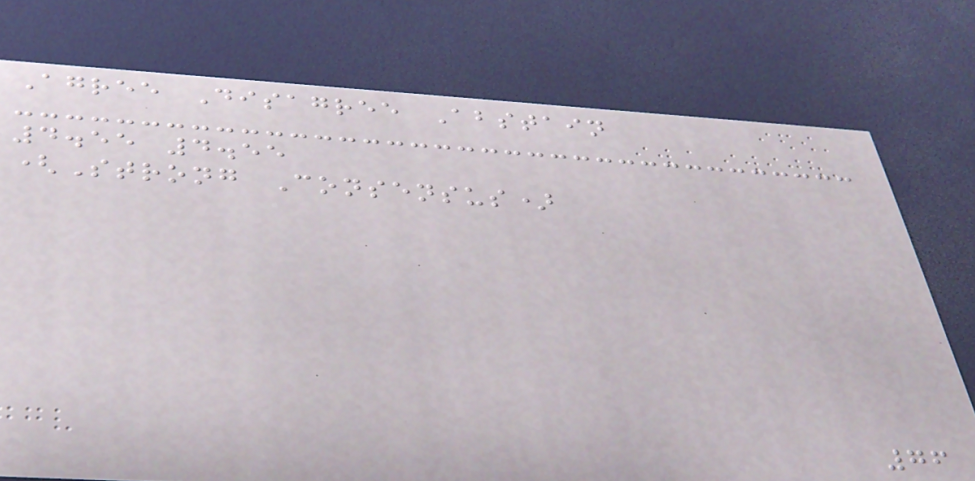Agree Disagree Abstain
4.55 4.55
(Strong Consensus)
76
